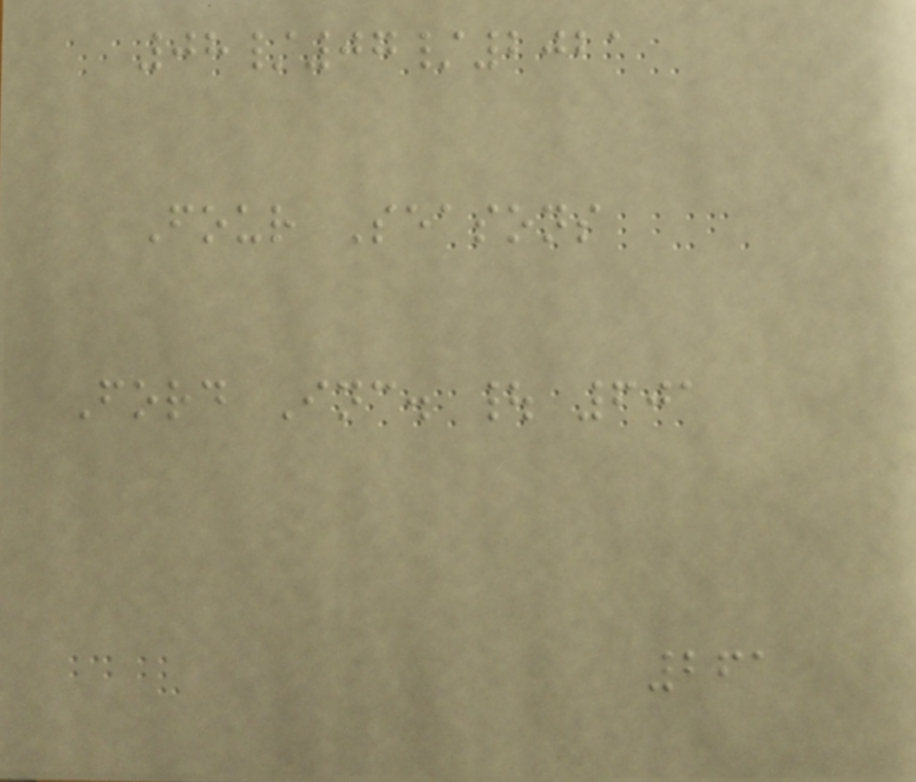08/07/2021
Four Seasons
Ford Inc. | 601
261
